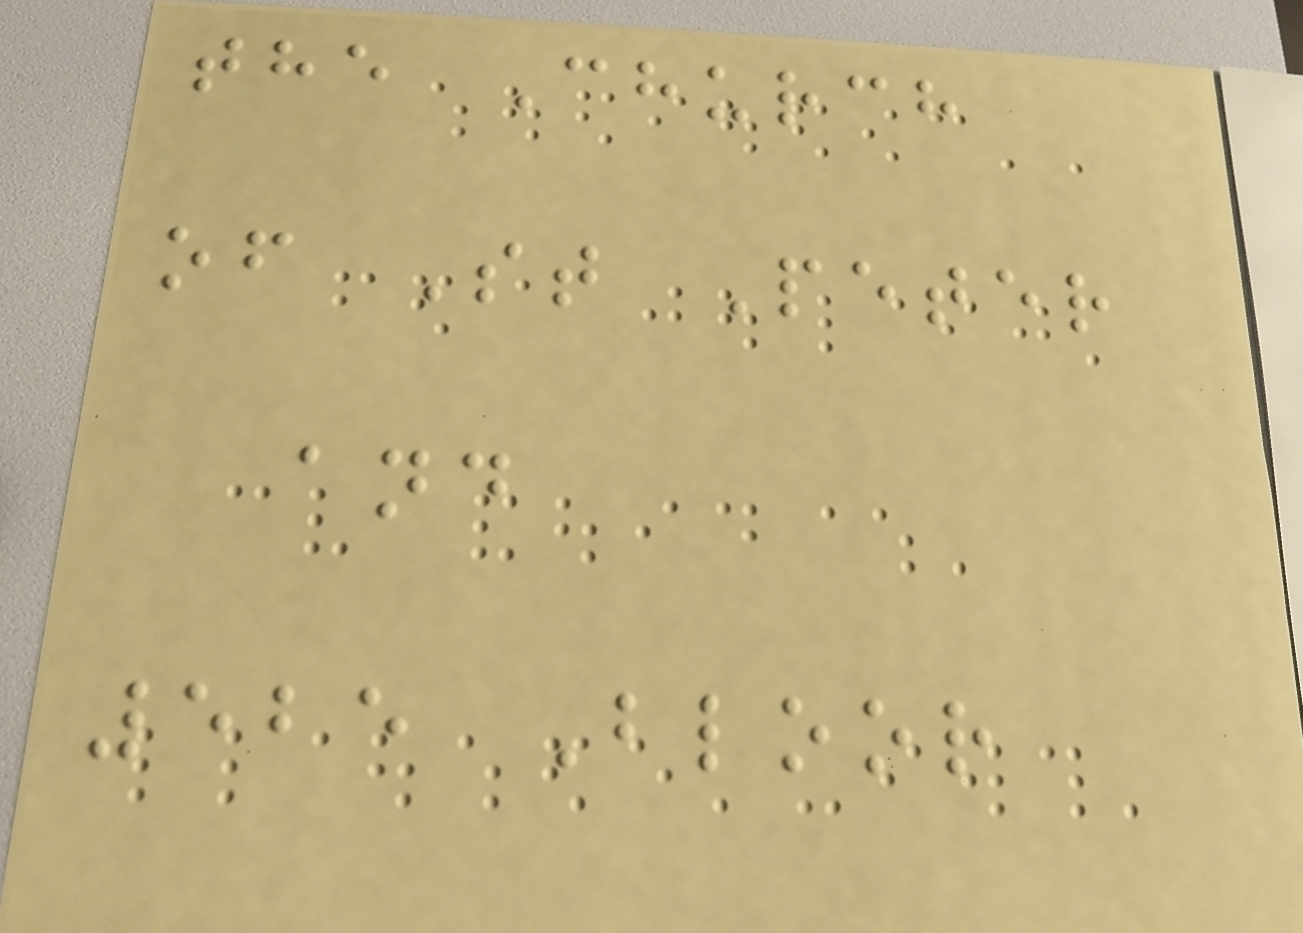the Church
of St Peter
and
525 Bloor
